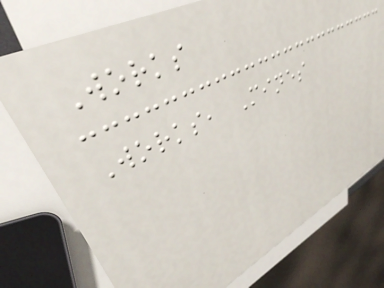Works
Works, Mines
